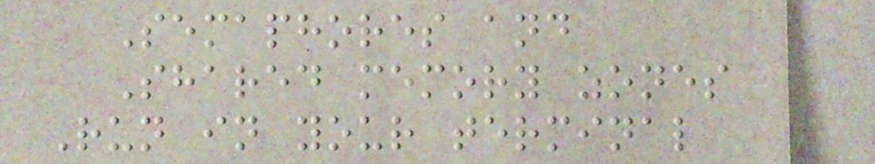Semaphores and
Shared memory zones
Run in your terminal
